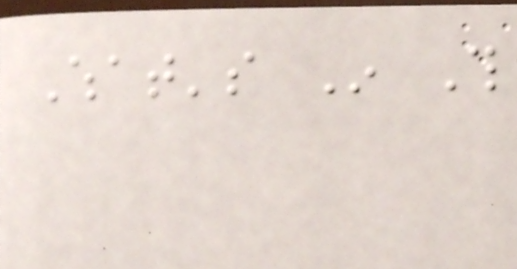What's In This
